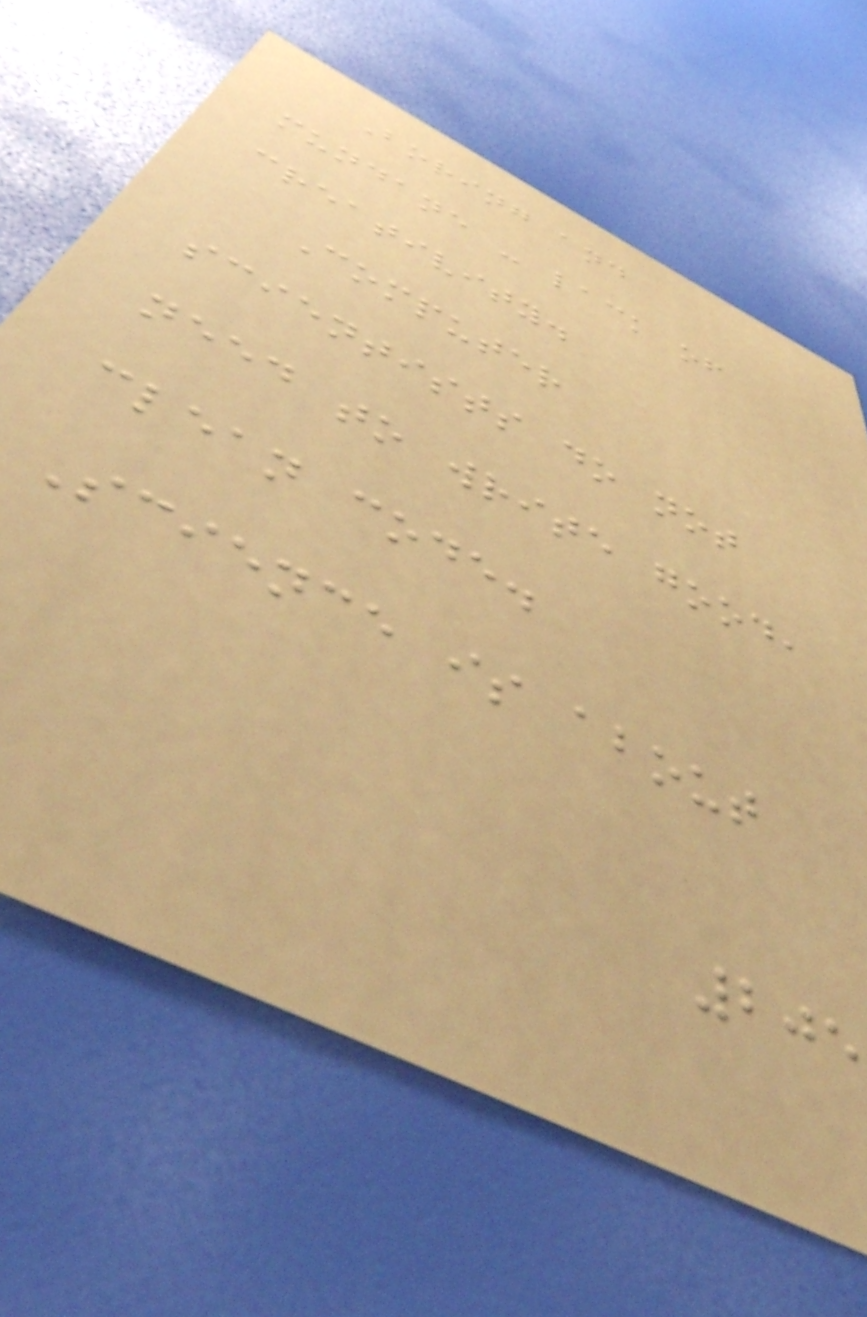Boring and
mundane - lack of
creativity.
Computer
scientists do not
need to write good,
clean code.
Science is about
205
